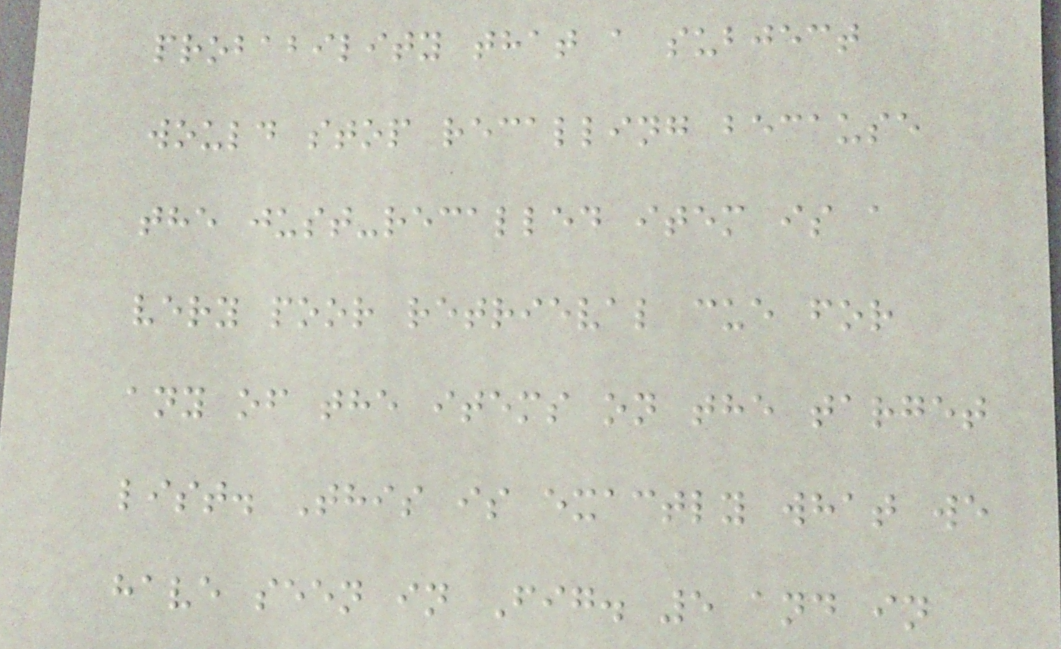probability that a subject
would stop recalling because
the just-recalled item is a
very poor retrieval cue for
any of the items on the target
list. This is exactly what we
have seen in Fig. 5 and in
